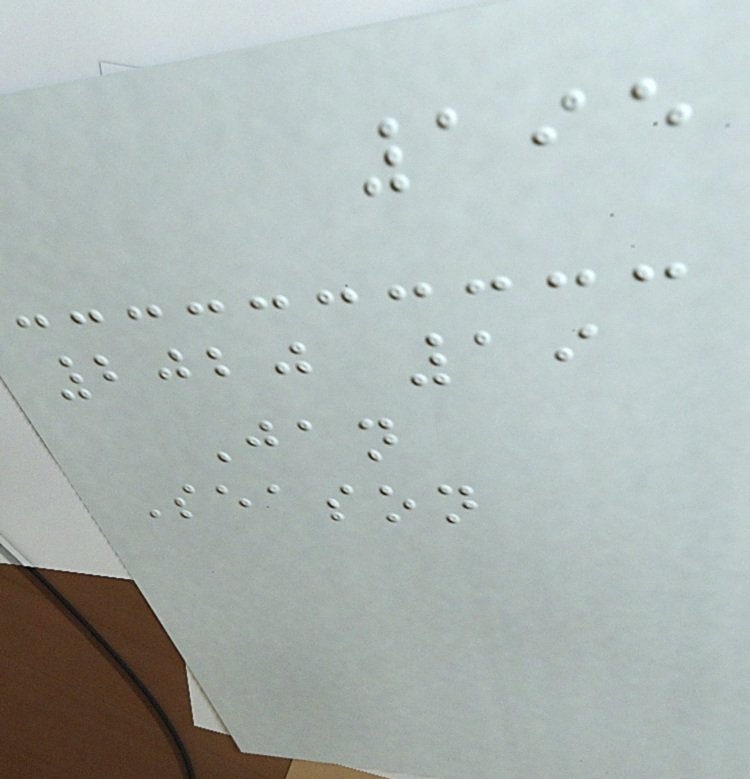195
2020 19
Jan
Season
